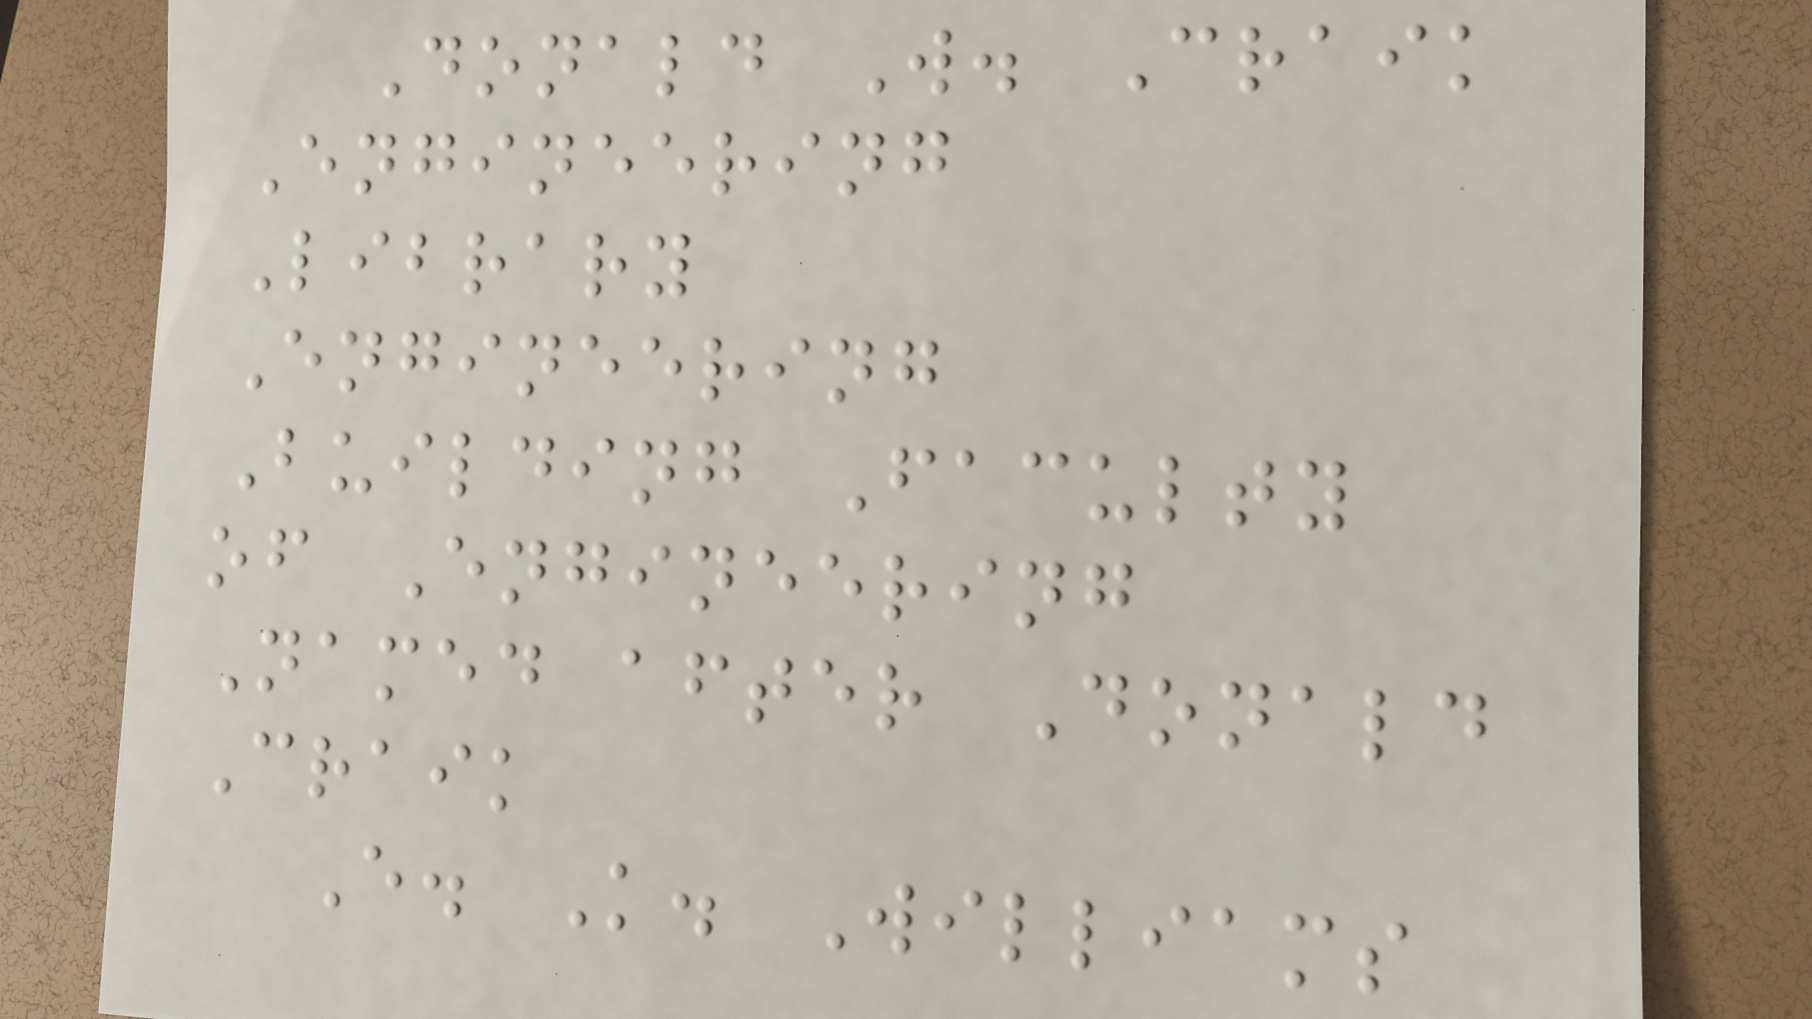Donald W. Craik
Engineering
Library
Engineering
Building Faculty
of Engineering
Named after Donald
Craik
E. K. Williams
